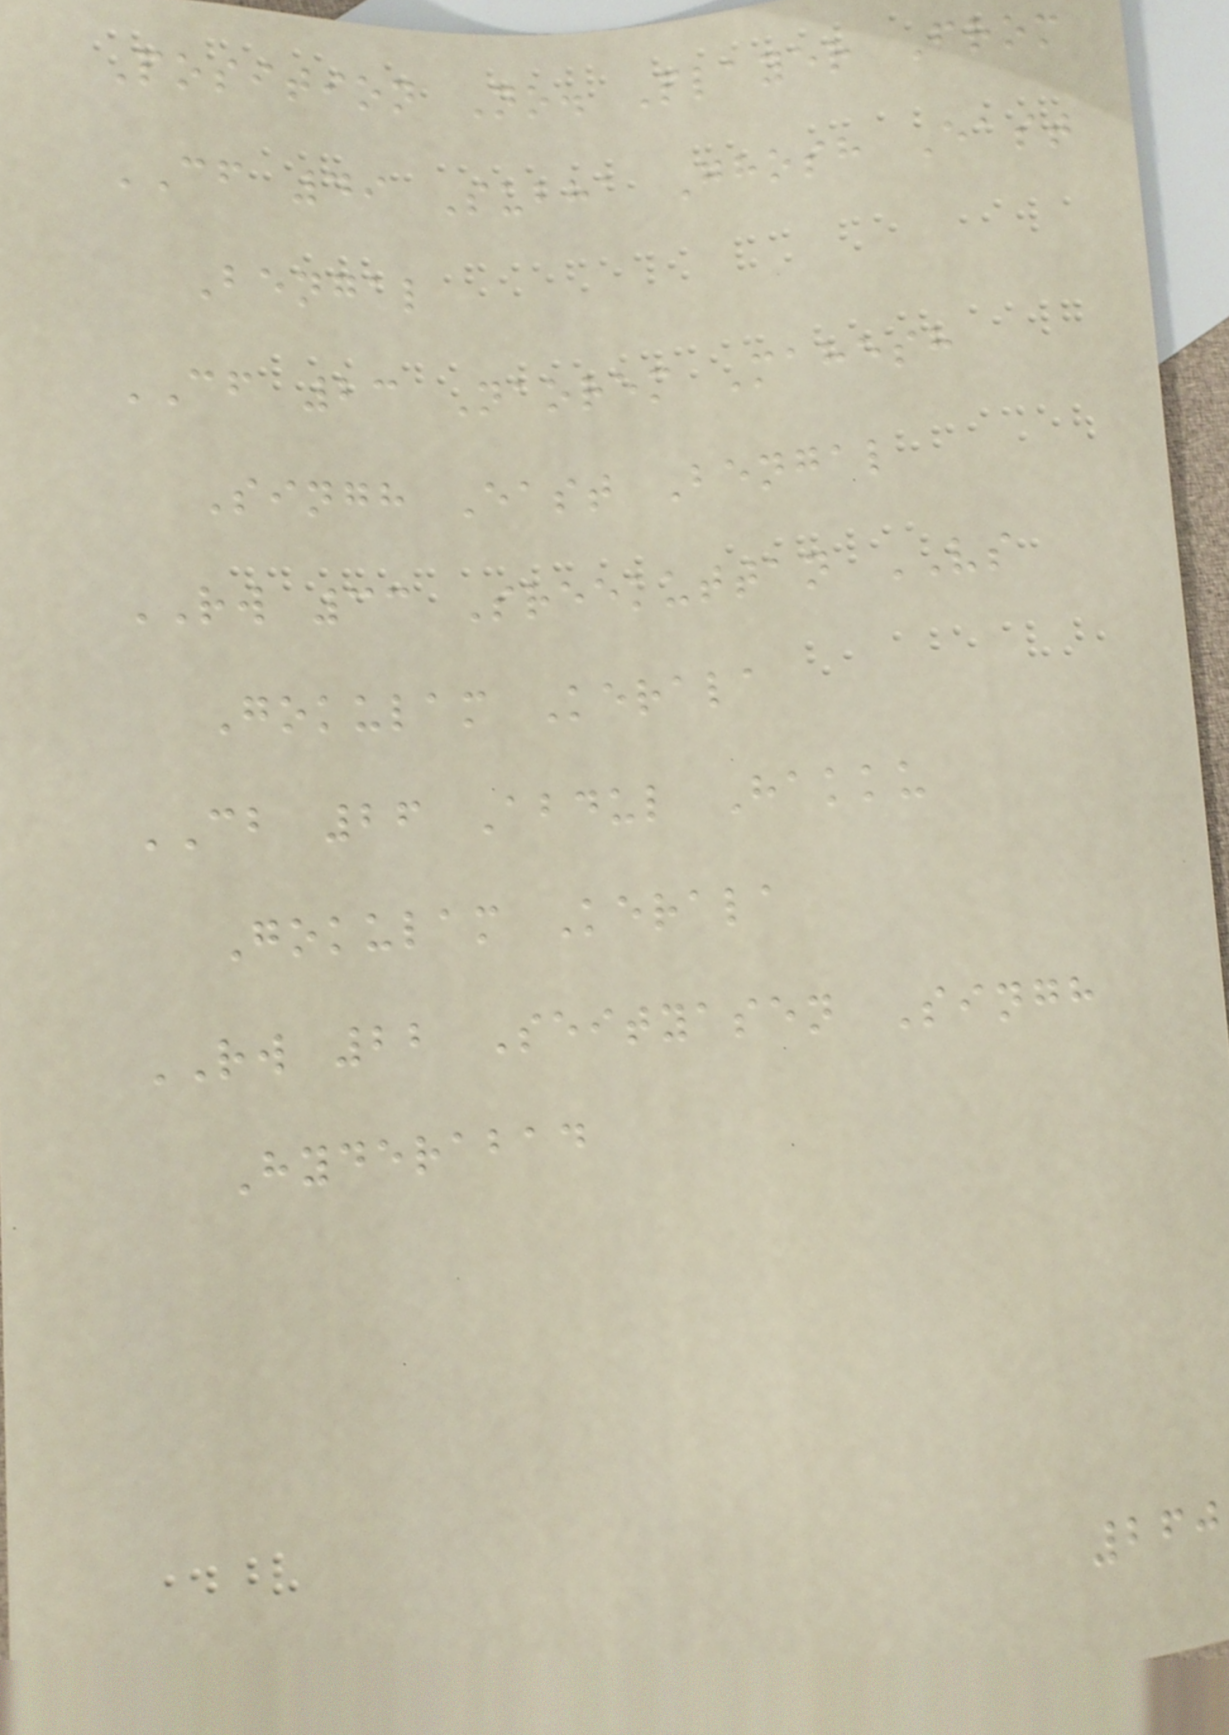Position No. Player From
CF 49 Subha Ghosh East
Bengal
CF 23 Naorem Mahesh
Singh East Bengal
RW 33 Sreekuttan VS
Gokulam Kerala
CB 26 Abdul Hakku
Gokulam Kerala
RW 22 Seityasen Singh
Hyderabad
260
